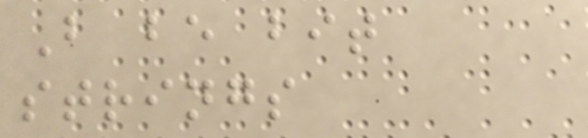B be bit
strings
